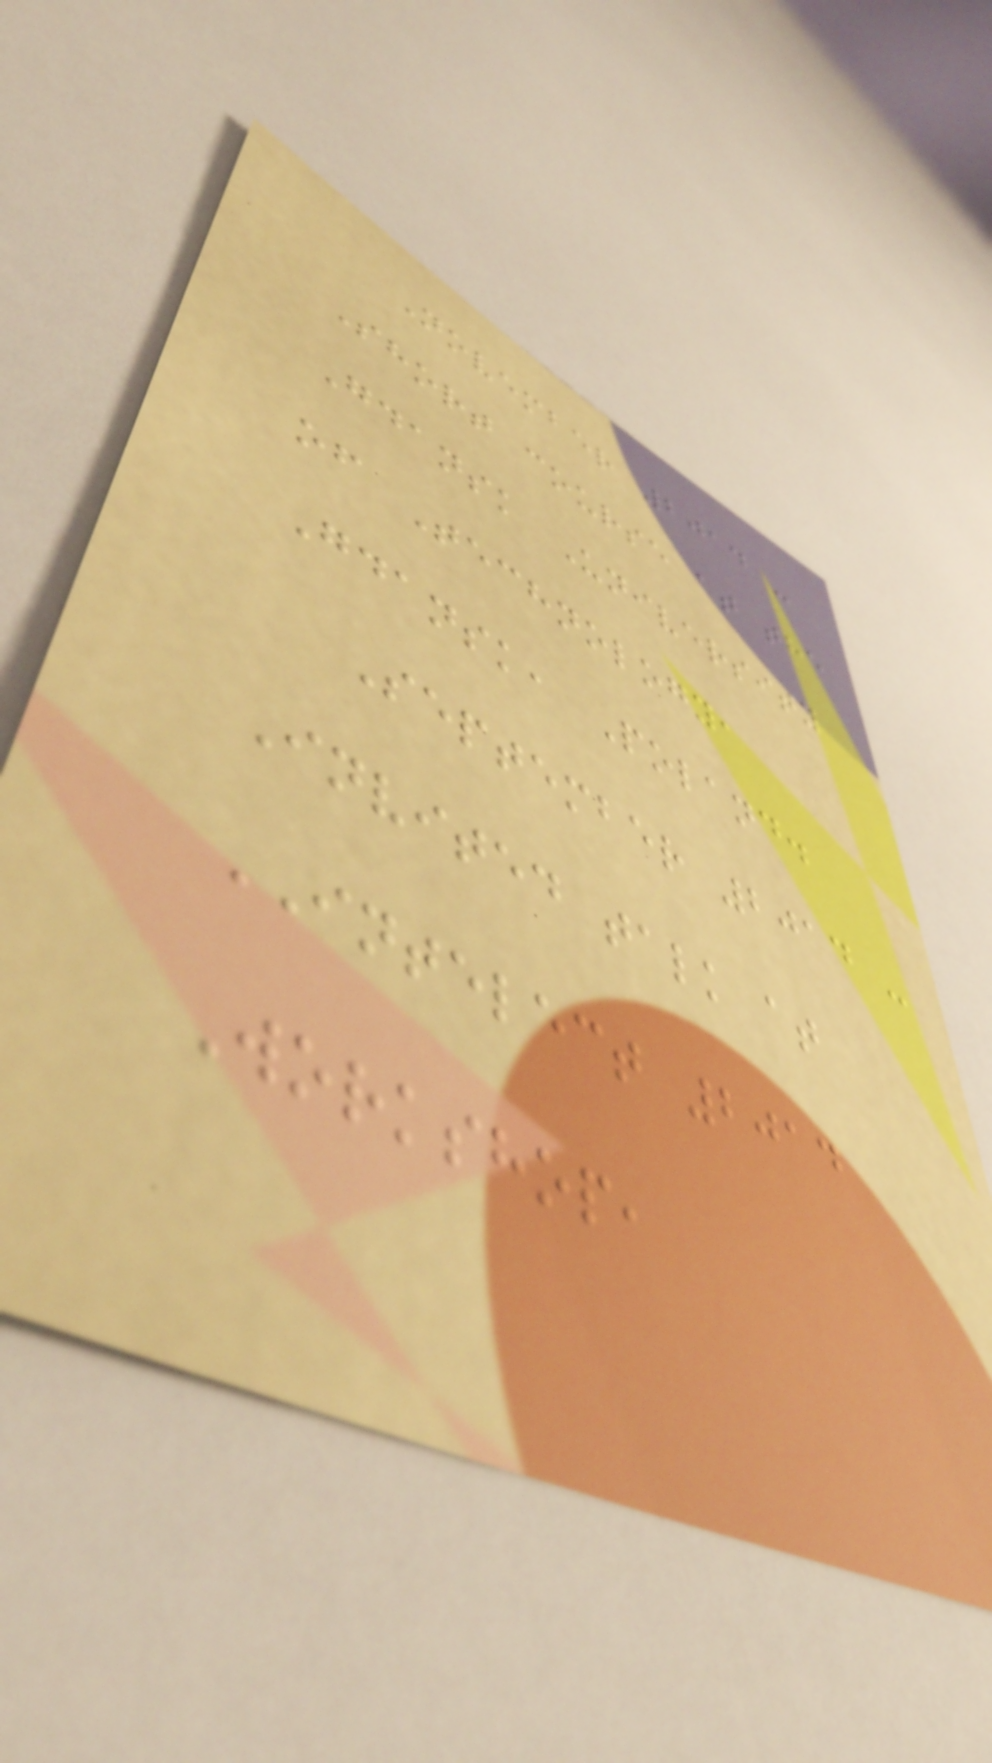November 2014 -
Short course at the
Gdansk University
of Technology,
Gdansk, Poland.
September 2014 -
Invited talk at
INTELECT 2014
Workshop,
